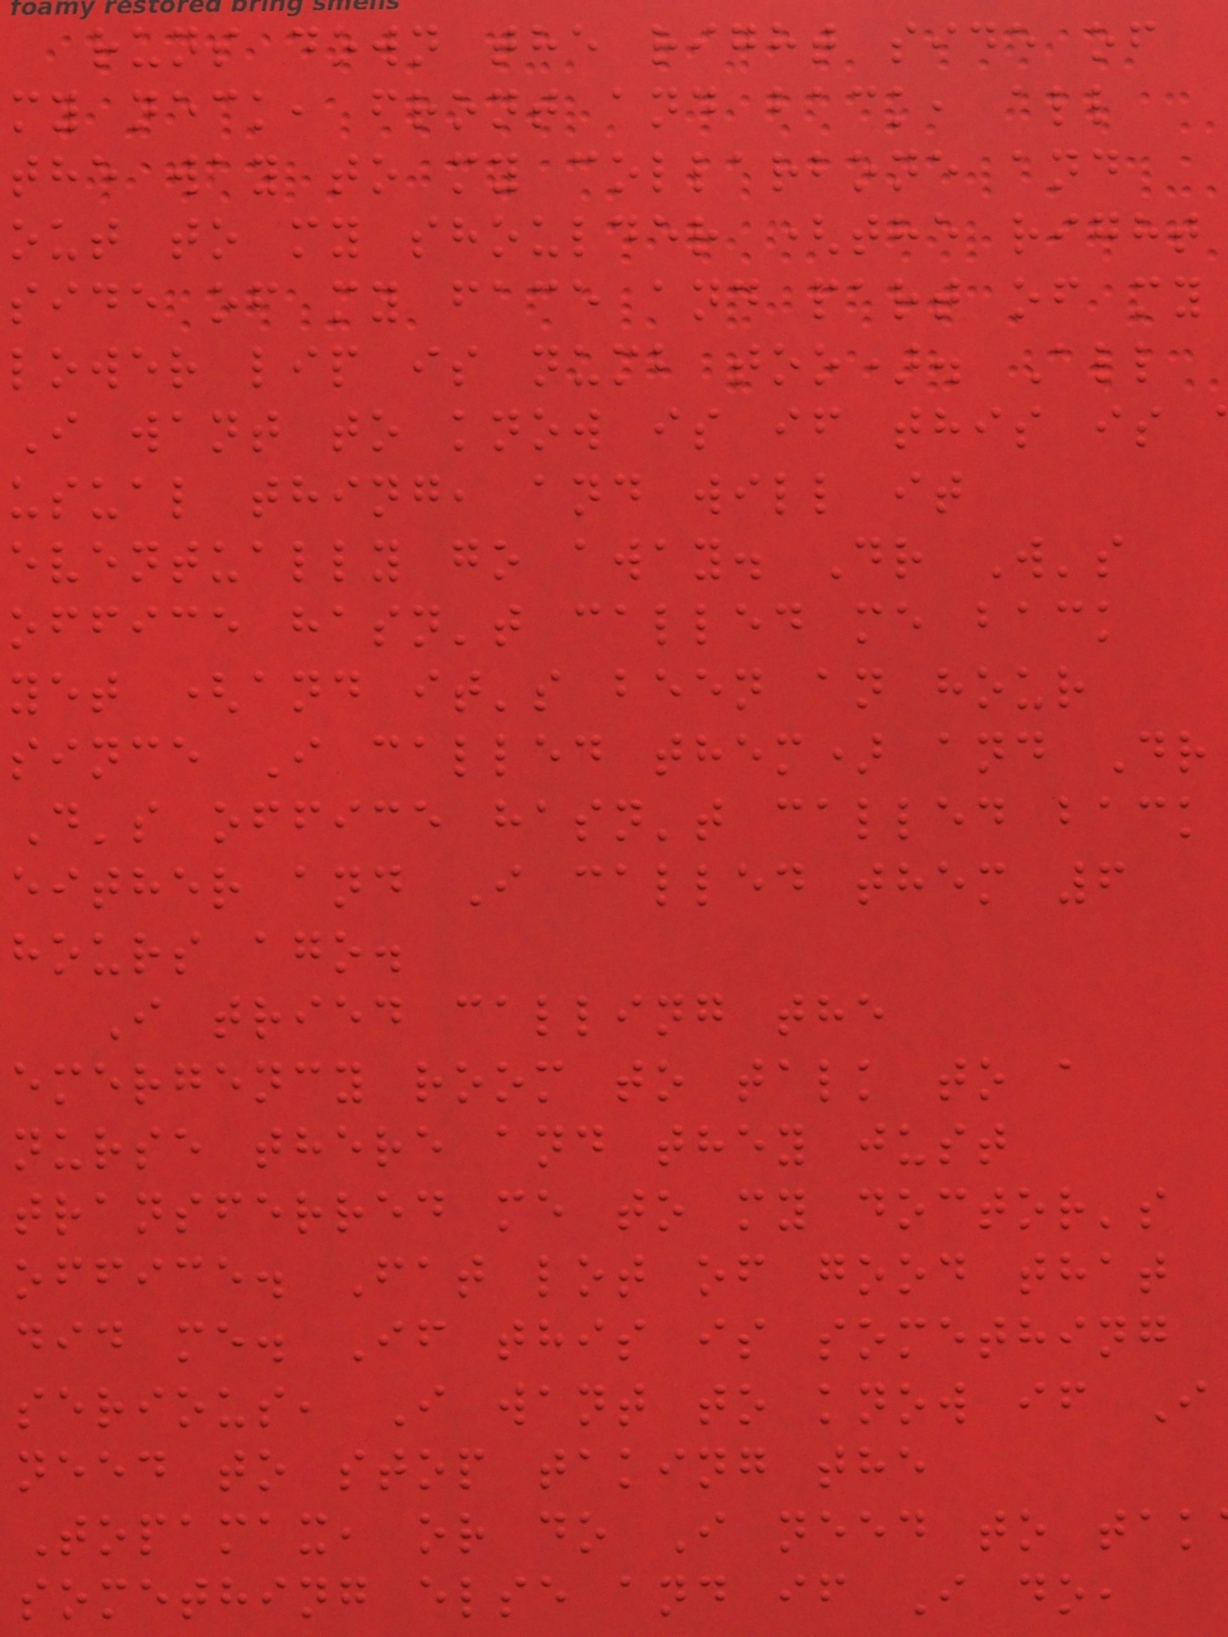runs down the right side of
my neck, front and back, all
the way to my collarbone and
out to my shoulder (the right
side of my face and part of my
lower lip is numb too). All
I want to know is if this is
usual thing, and will it
eventually go away. Dr W's
office hasn't called me back
yet (and it's been an hour
since I called them) and Dr
D's office hasn't called back
either and I called them 6
hours ago.
I tried calling the
emergency room to talk to a
nurse there and they just
transferred me to my doctor's
office. Fat lot of good that
did me. If this is something
serious, I want to know if I
need to stop taking the
Topamax, or do I need to tak
something else and if I do,
